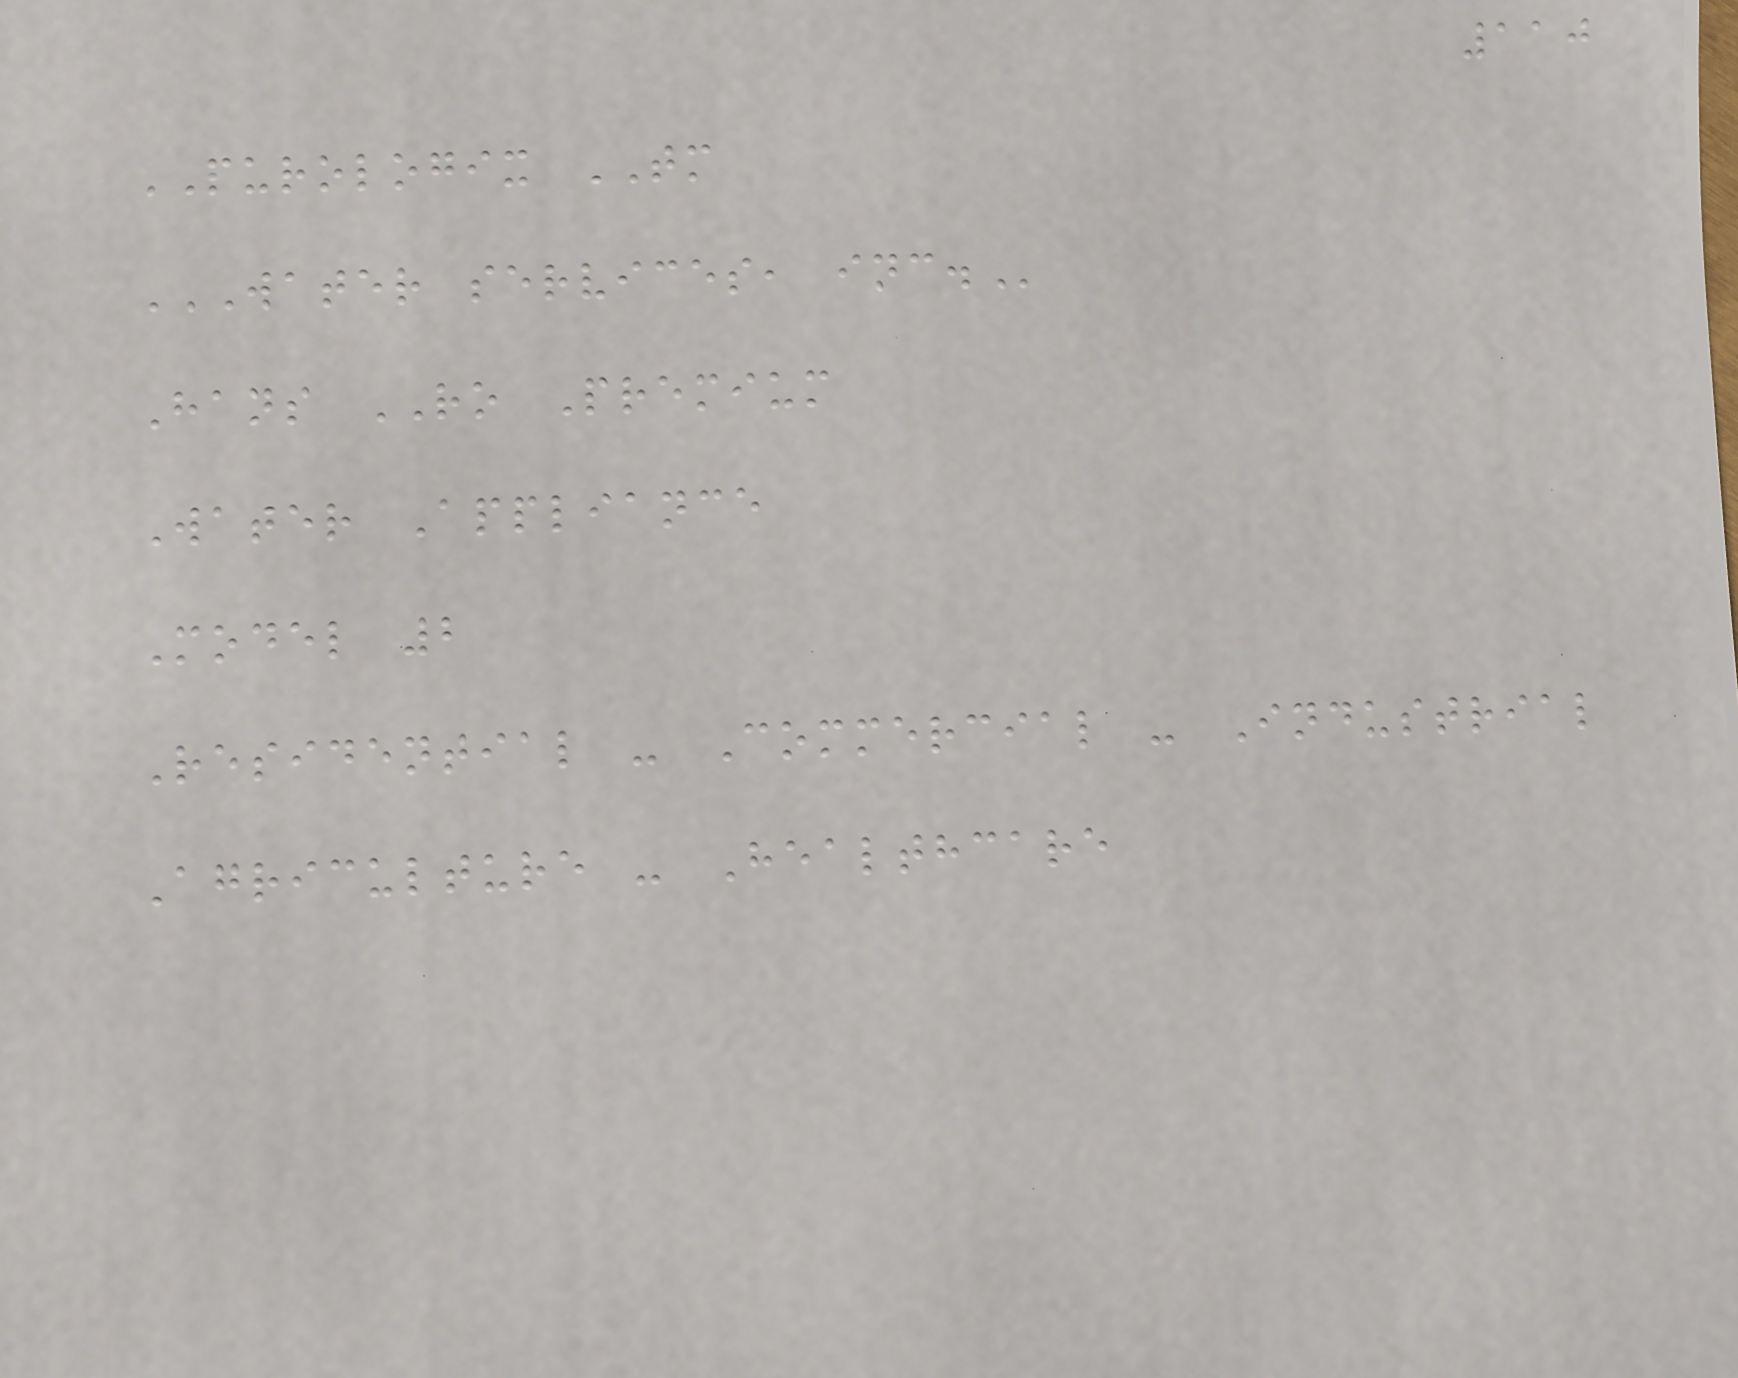110
PUROLOGIX TM
WATER SERVICES, INC.
Hans RO Premium
Water Appliance
Model 2
Residential - Commercial - Industrial
Agriculture - Healthcare
